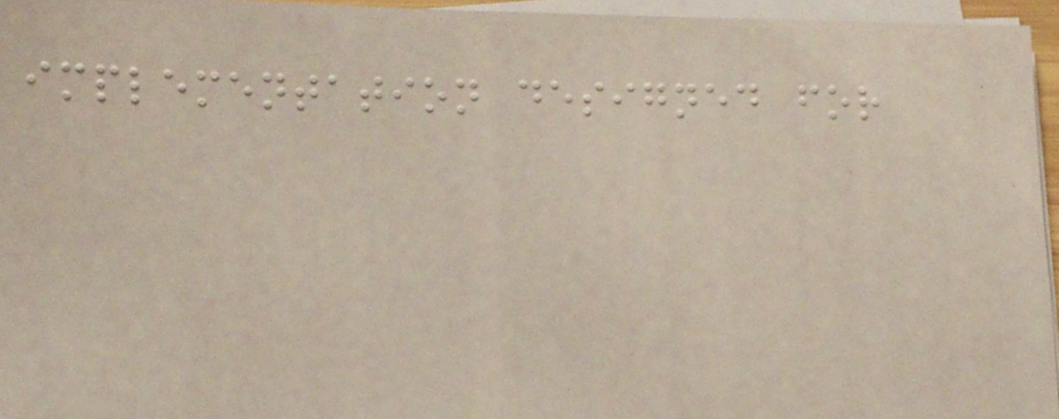implementation designed for
